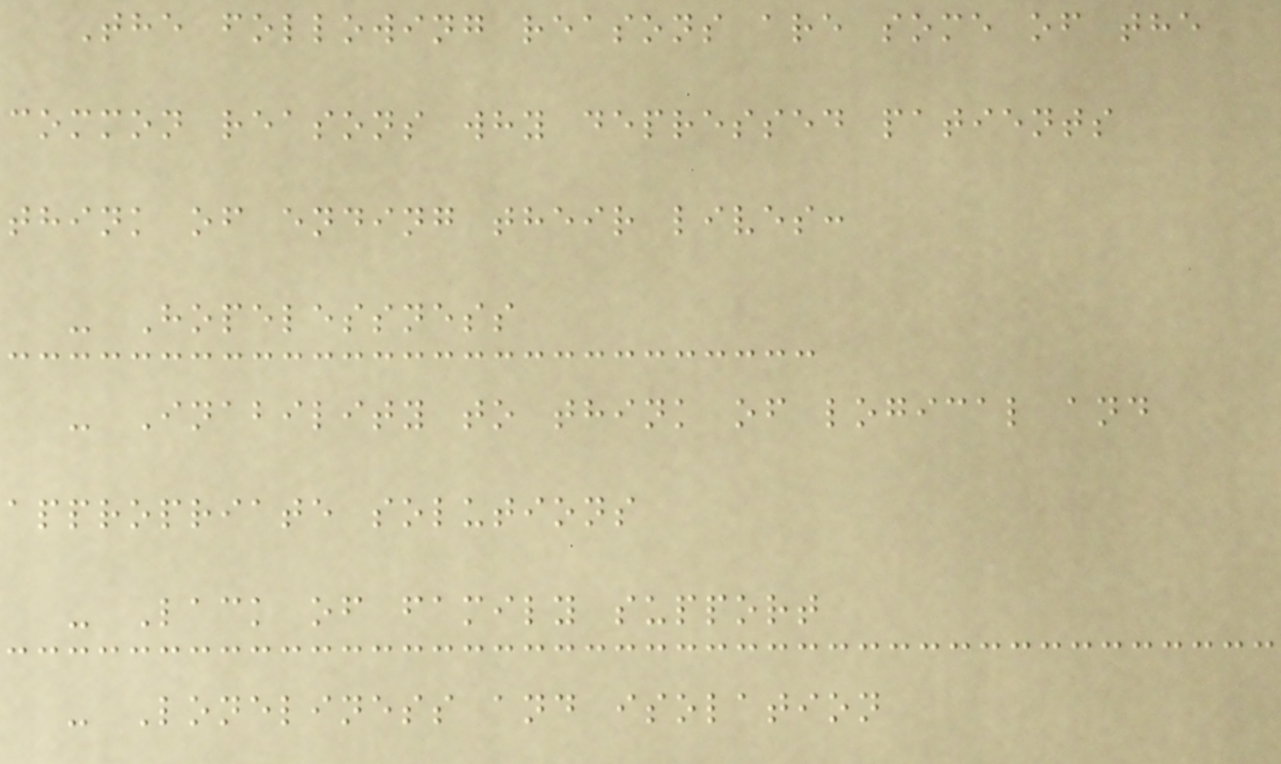The following reasons are some of the
common reasons why depressed patients
think of ending their lives:
- Hopelessness
- Inability to think of logical and
appropriate solutions
- Lack of family support
- Loneliness and isolation
